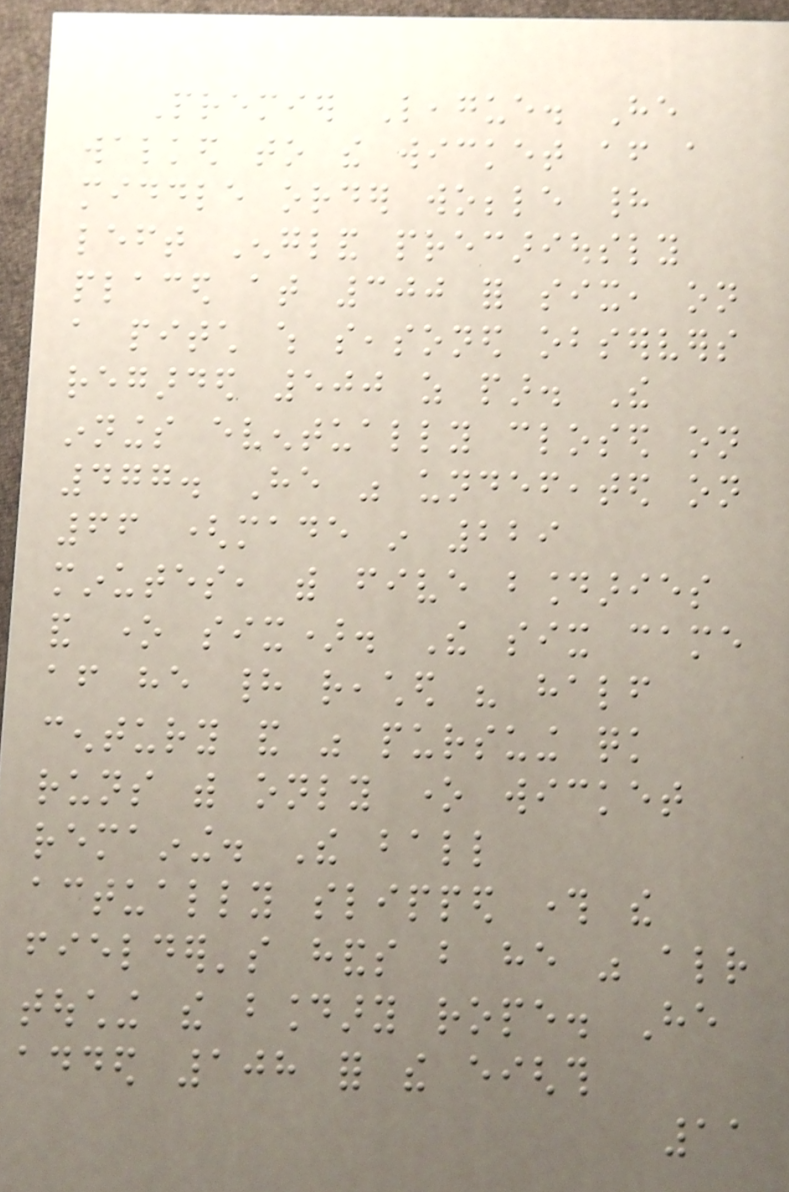Premier League. He
walked to the wicket after a
middle order wobble had
left England precariously
placed at 300 for six, on
a pitch which seasoned observers
regarded 500 as par. The
innings eventually closed on
477. He was undefeated on
66 (made in 229
minutes, with five boundaries
and one six). The six came
after he had reached his half
century and was pursuing quick
runs with only one wicket
remaining. The ball
actually slipped through the
fielder's hands but he was already
touching the boundary rope. He
added 108 for the eighth
11
